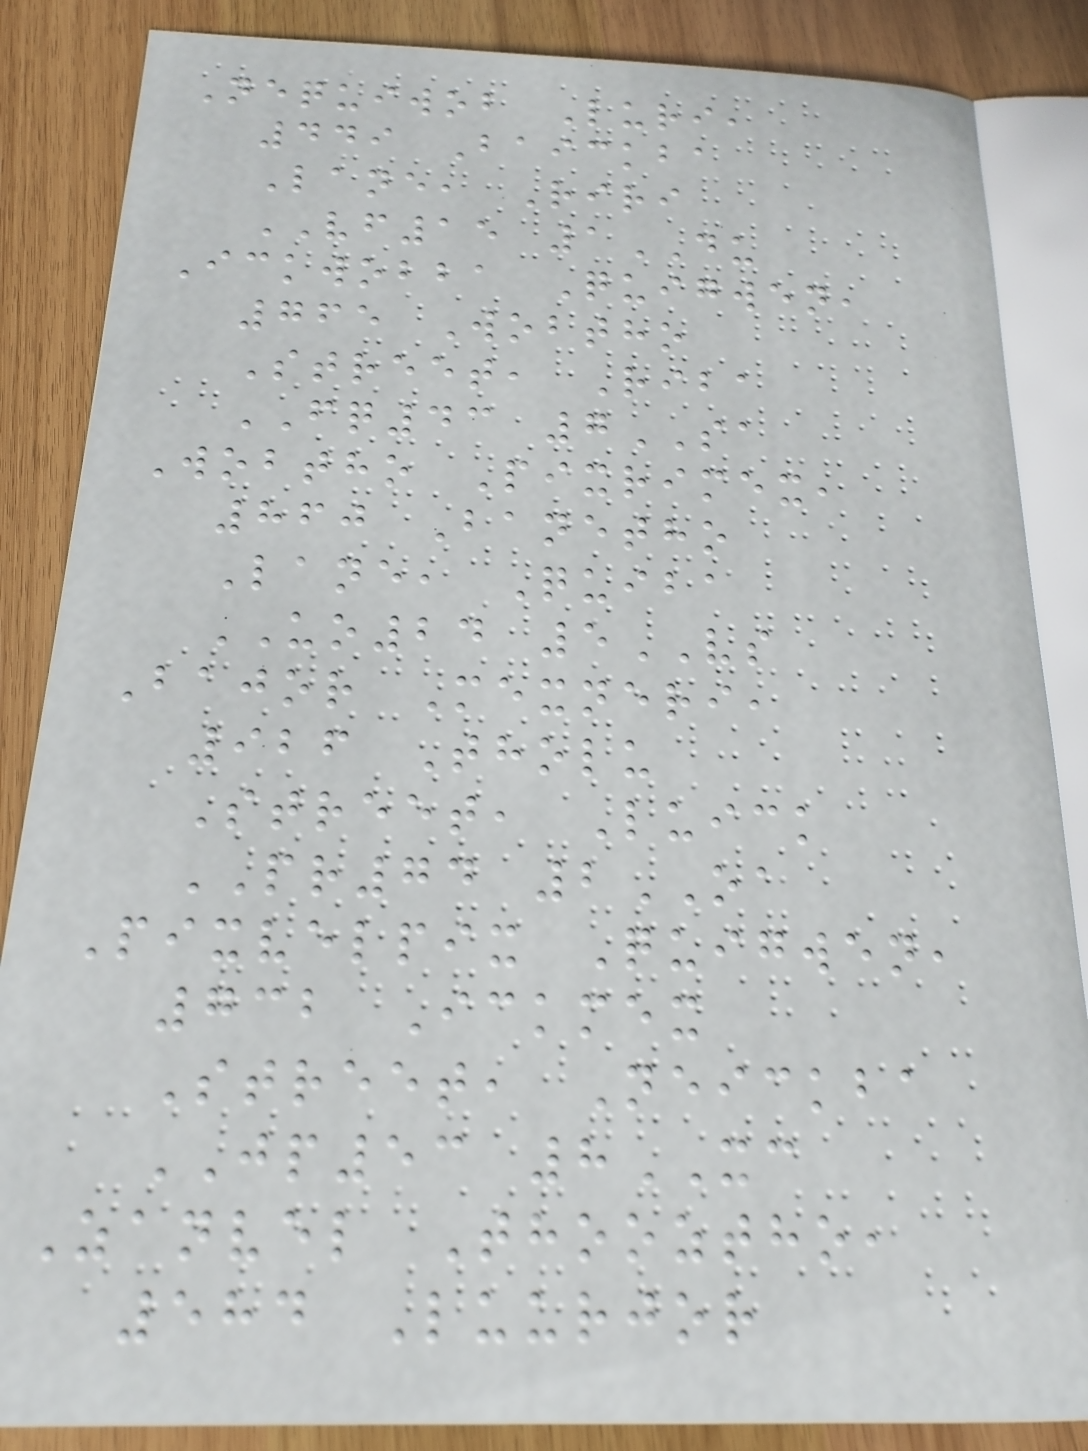Nequiwob Luri,
449 Baickba
Lane, Riri
VF15 1DU
Ickwobba Quigwen,
765 Wobtho
Street, Riba
FQ43 7SA
Wobtho Pixrimex,
860 Banetho
Lane, Quiba
UO24 5VS
Bajor Mexneri,
926 Tholu
Street, Luick
PR74 2OA
Pixvelpix Quigwen,
732 Ickmex
Street, Neickba
JP53 8XC
Zanvel Thooztho,
584 Luurjor
